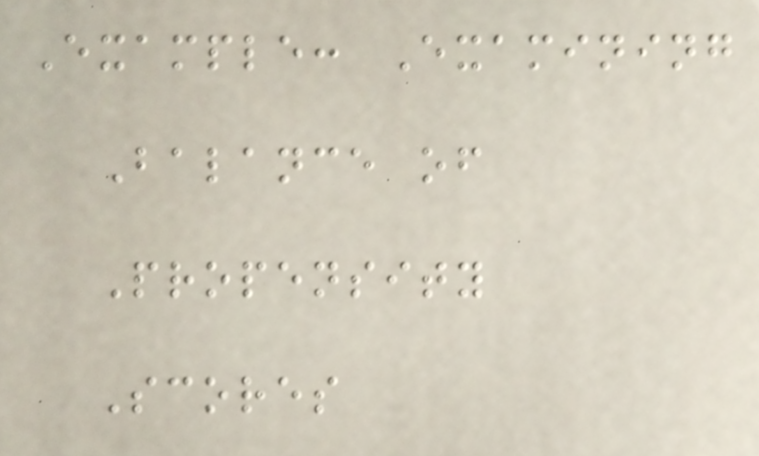Example: Examining
Balance of
Propensity
Scores
